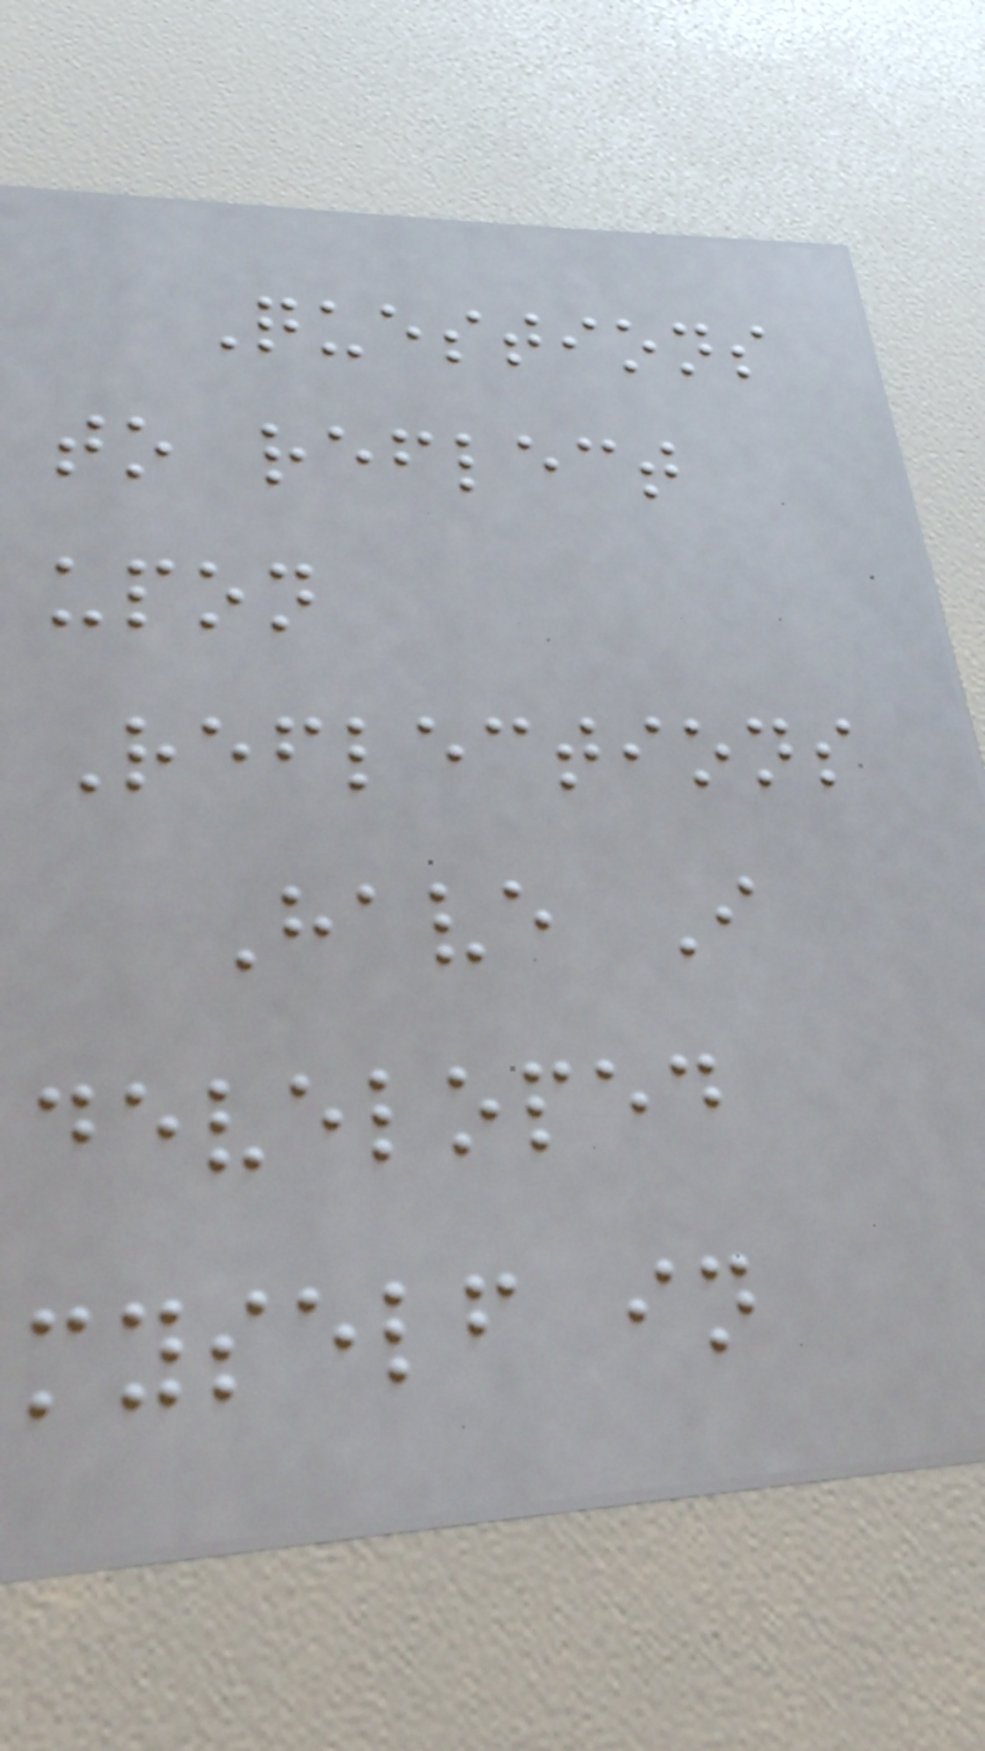Questions
to reflect
upon
Reflections
Have I
developed
myself in
